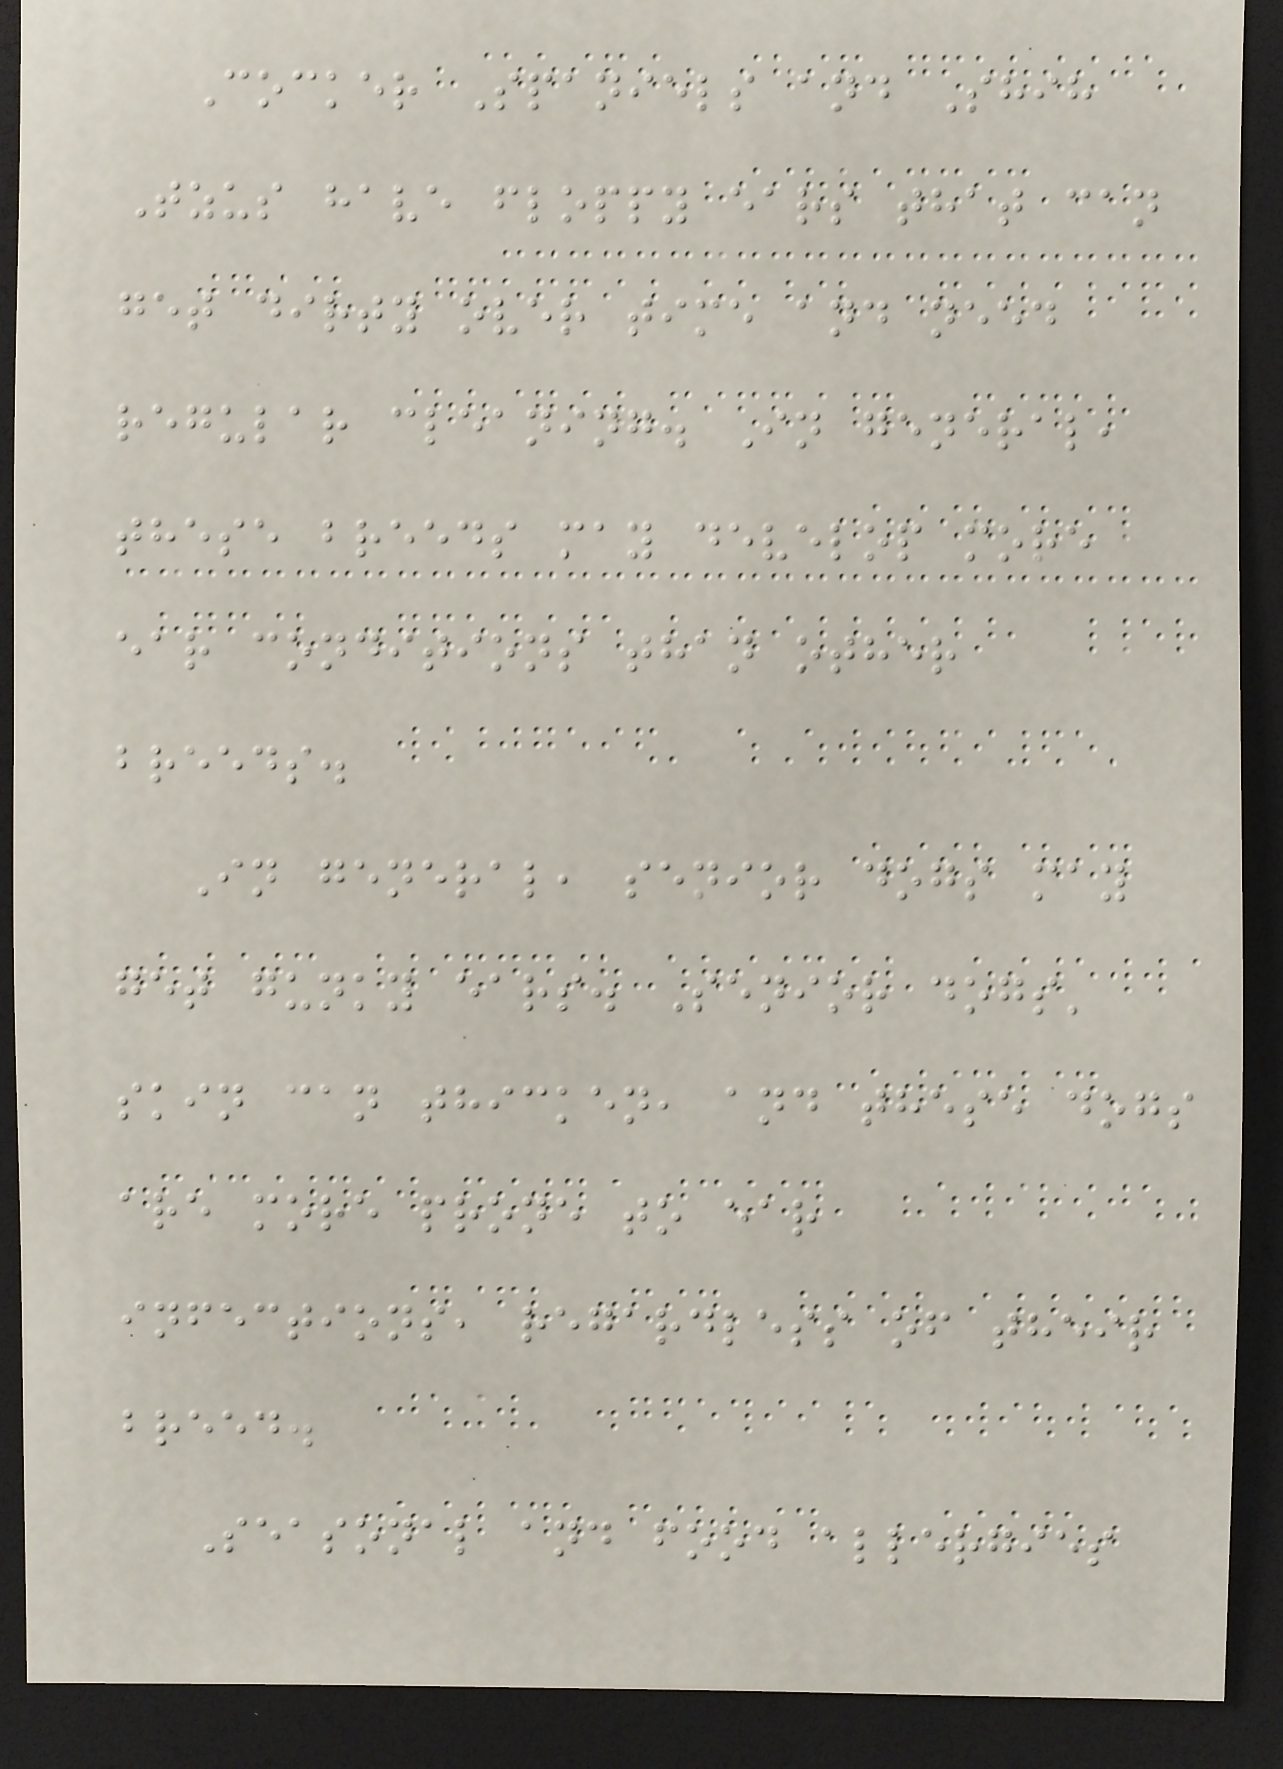Cocker Spaniels and Shih
Tzus have floppy ears that can
get dirty over time and need
regular cleaning. In general,
these breeds may develop more
ear conditions than other
breeds.
In general, senior dogs may
get gunky ears. Senior dogs'
skin can thicken, and these dogs
are more prone to ear
infections, regardless of their
breed.
Seasonal and food allergies
